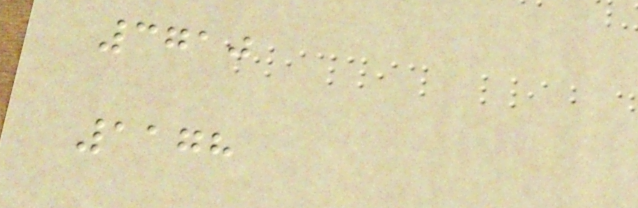3710
1178
